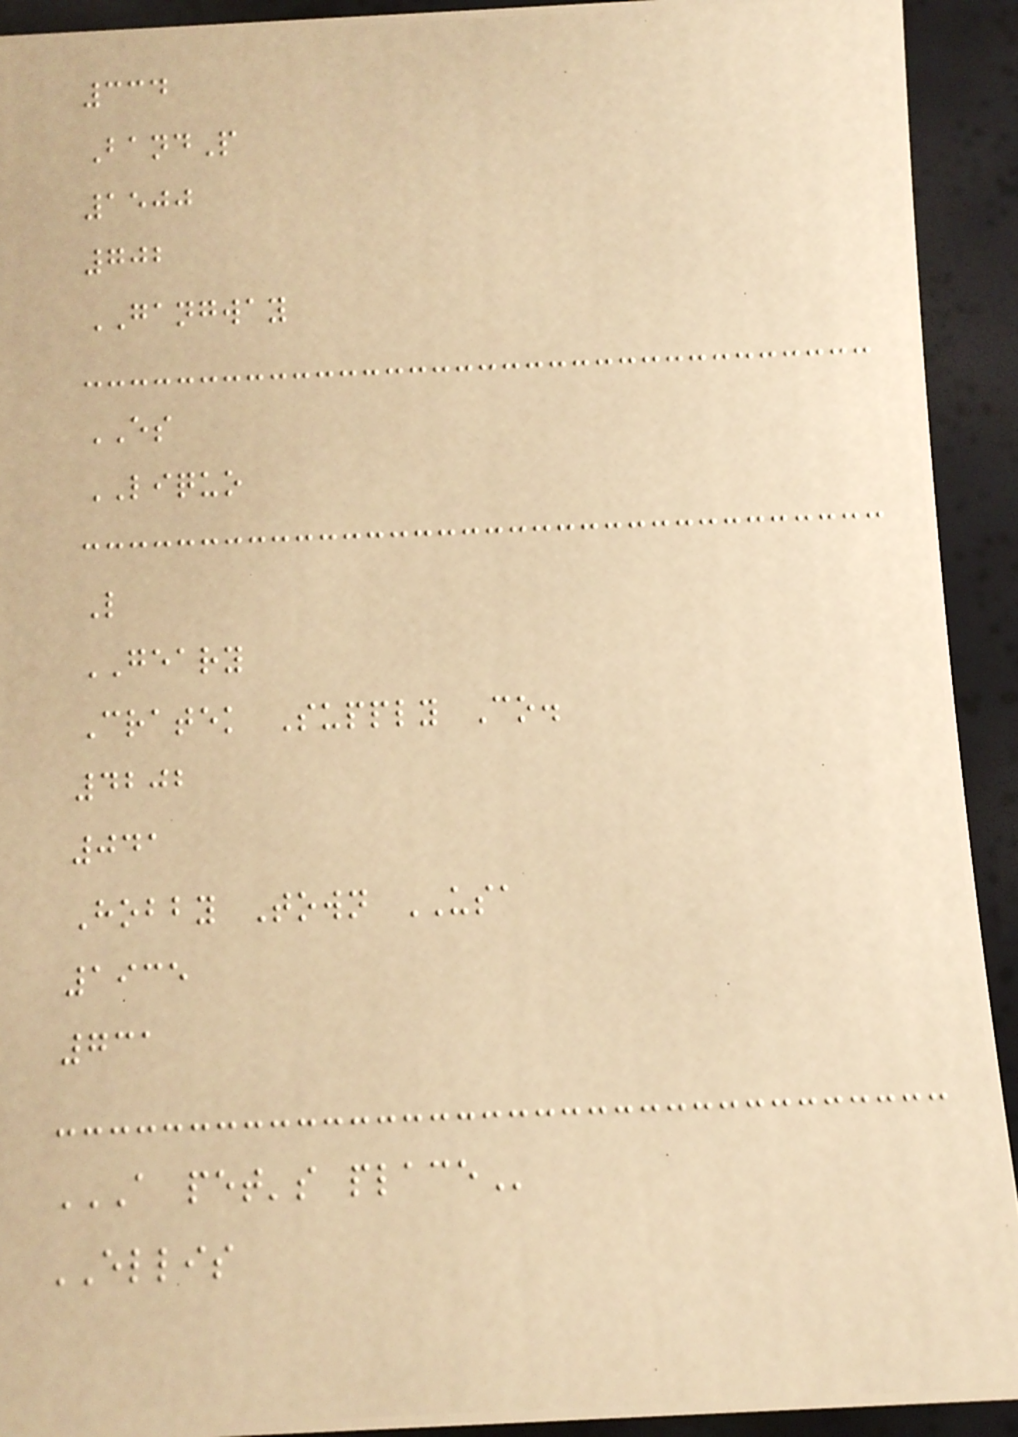334
BandP
1500
702
GANGWAY
ES
LIQUO
L
GEARY
Cratek Supply Co.
4202
041
Hobby Town USA
1935
731
A PET'S PLACE
ELLIS
